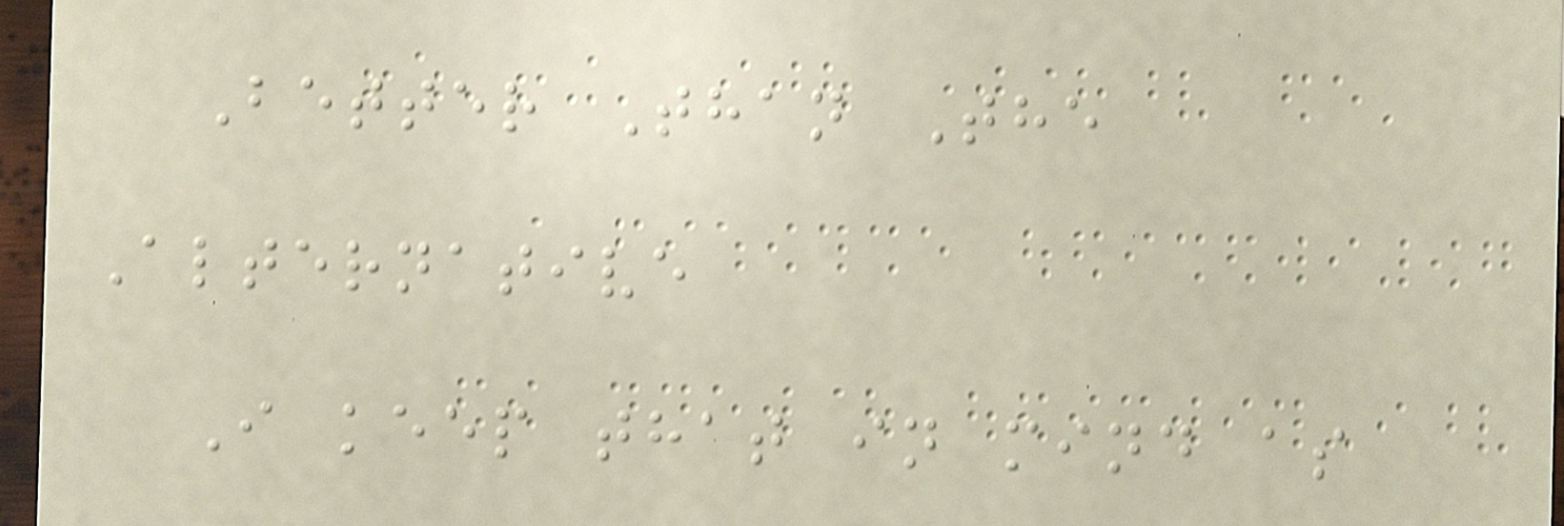Better Than The
Alternative
I keep that in mind as
